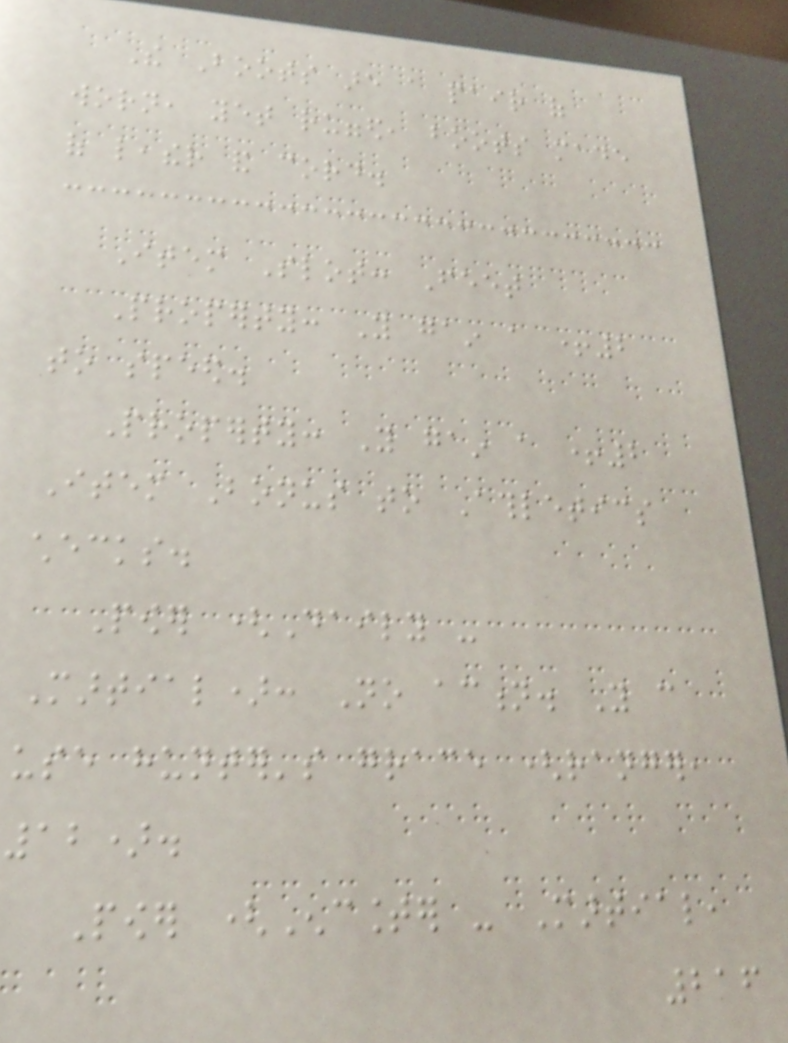The Boots are a pair of
worn, yet rugged, boots made
of leather and cord.
Item Slot: Feet
Property: You gain a +2
to speed.
Property: You gain a +2
Item Bonus to Athletics
checks.
Power (Daily -
Martial): No action. You can
use hunter's grace (ranger,
12).
Power (Encounter - Martial,
216
